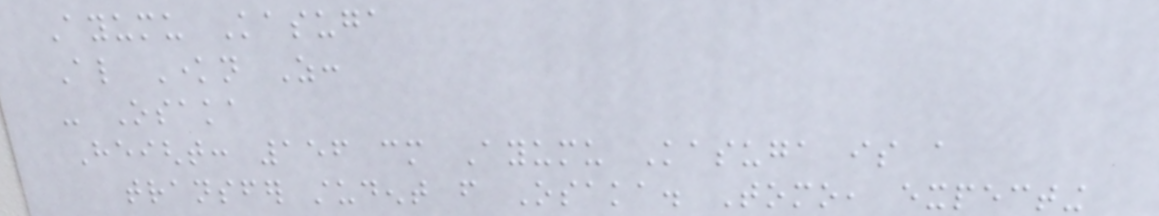Ayumu Kasuga
Also Known As:
- Osaka
Height: 156 cm Ayumu Kasuga is a
transfer student from Osaka. Tomo, expecting
